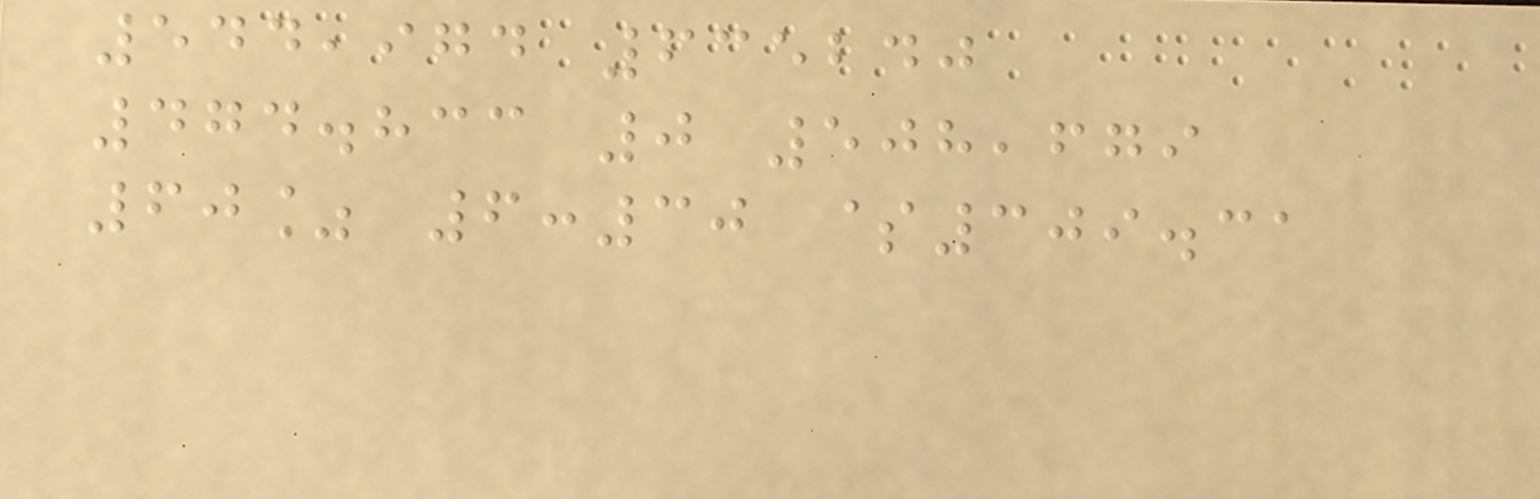544,974 635240
474.833 0 508,679
60% 6:30 $309.31
